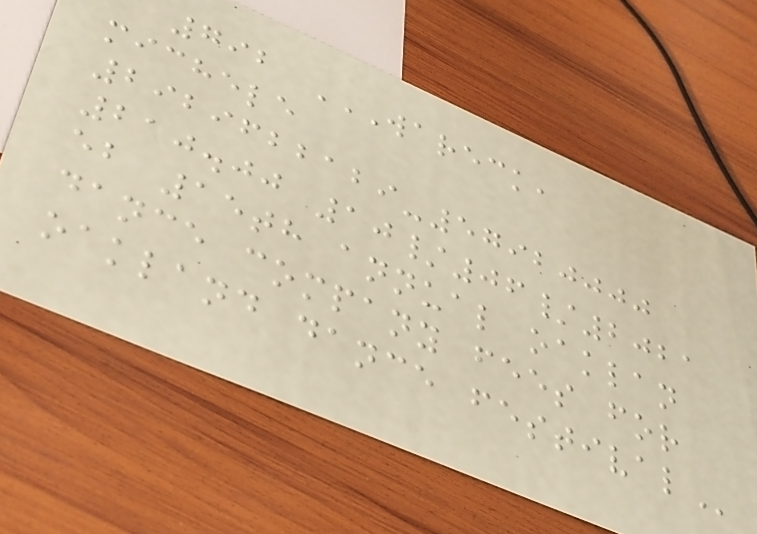792 WARECK,
MICHELE
2929622129-57920000
210.00 10/06/2021
EB 15TH ANNUAL OAKLAN
DANCE COMPANY FEES FOR
OAKLAND DANCE FESTIVAL
